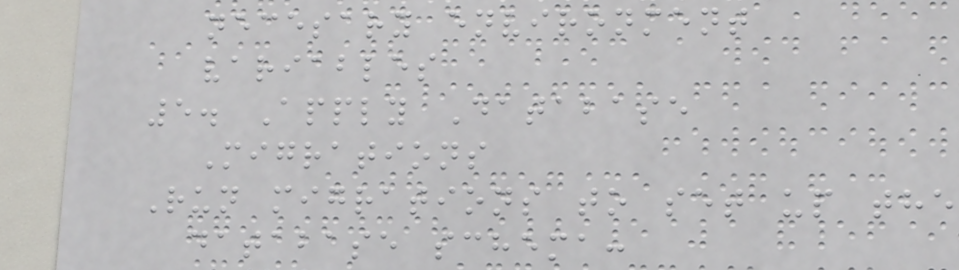necesary environment
variables
5. Apply Database
Migrations
Run migrations to set up the
database schema:
